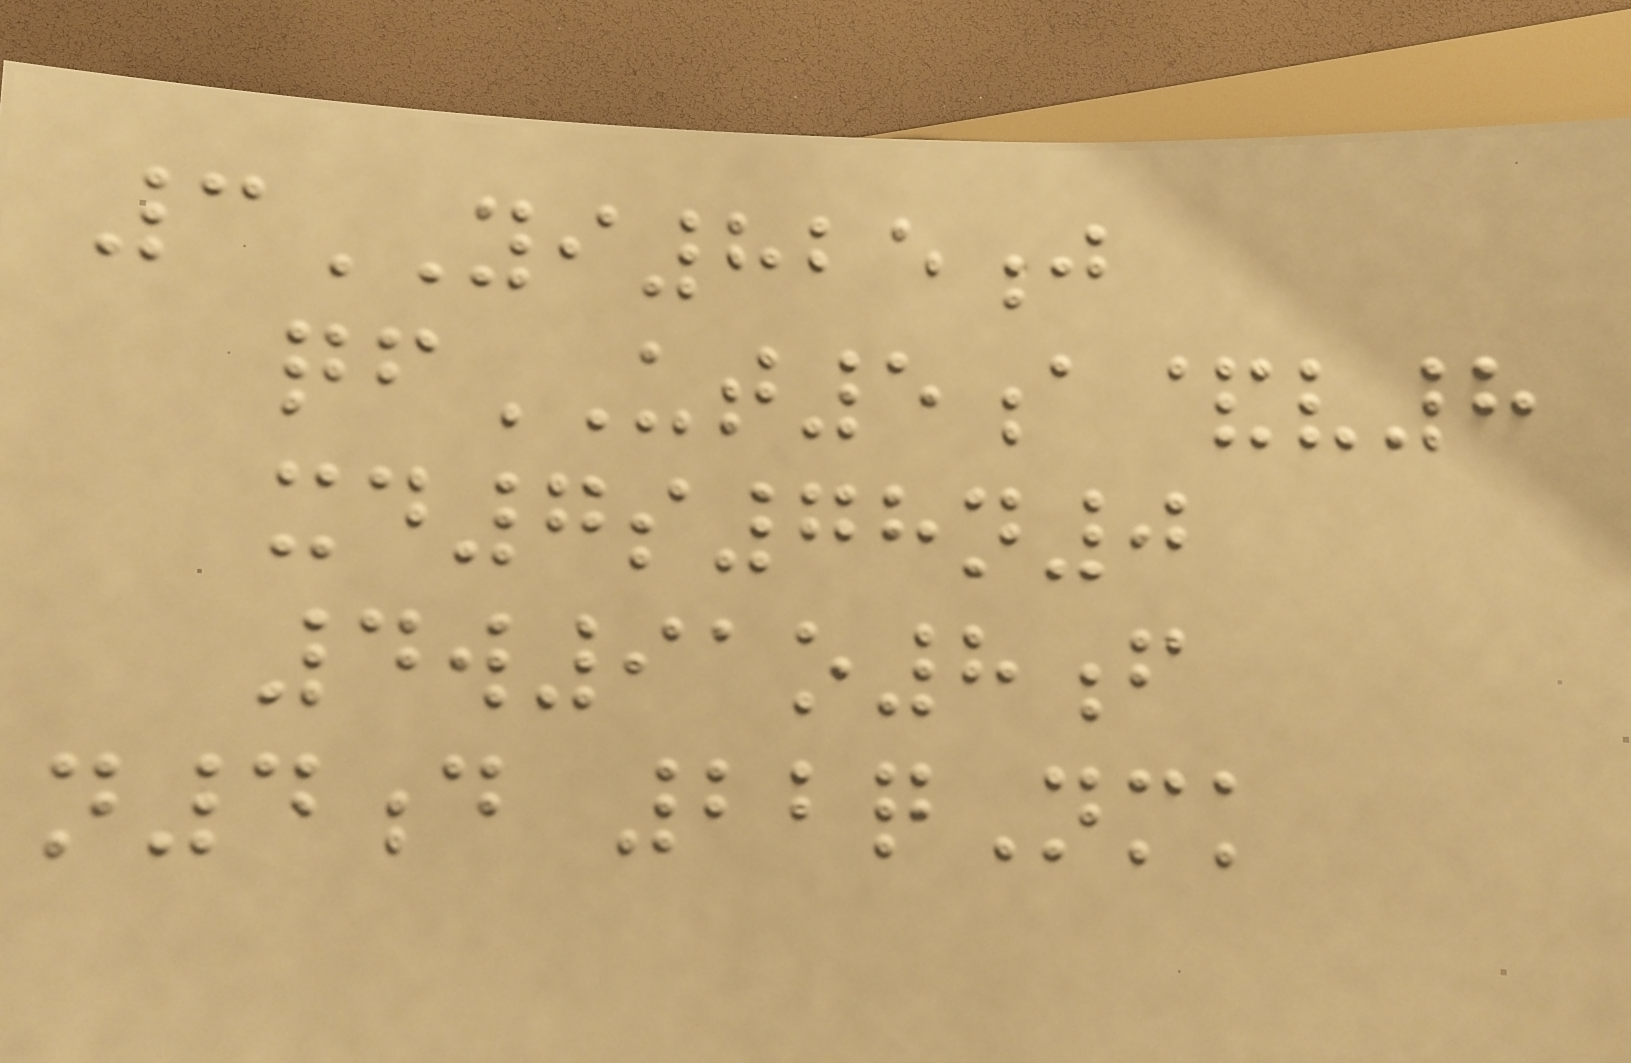3YI825j
qfUT5a&v8
xd7s78n0
4w91o8f
n4d 22qNmk
